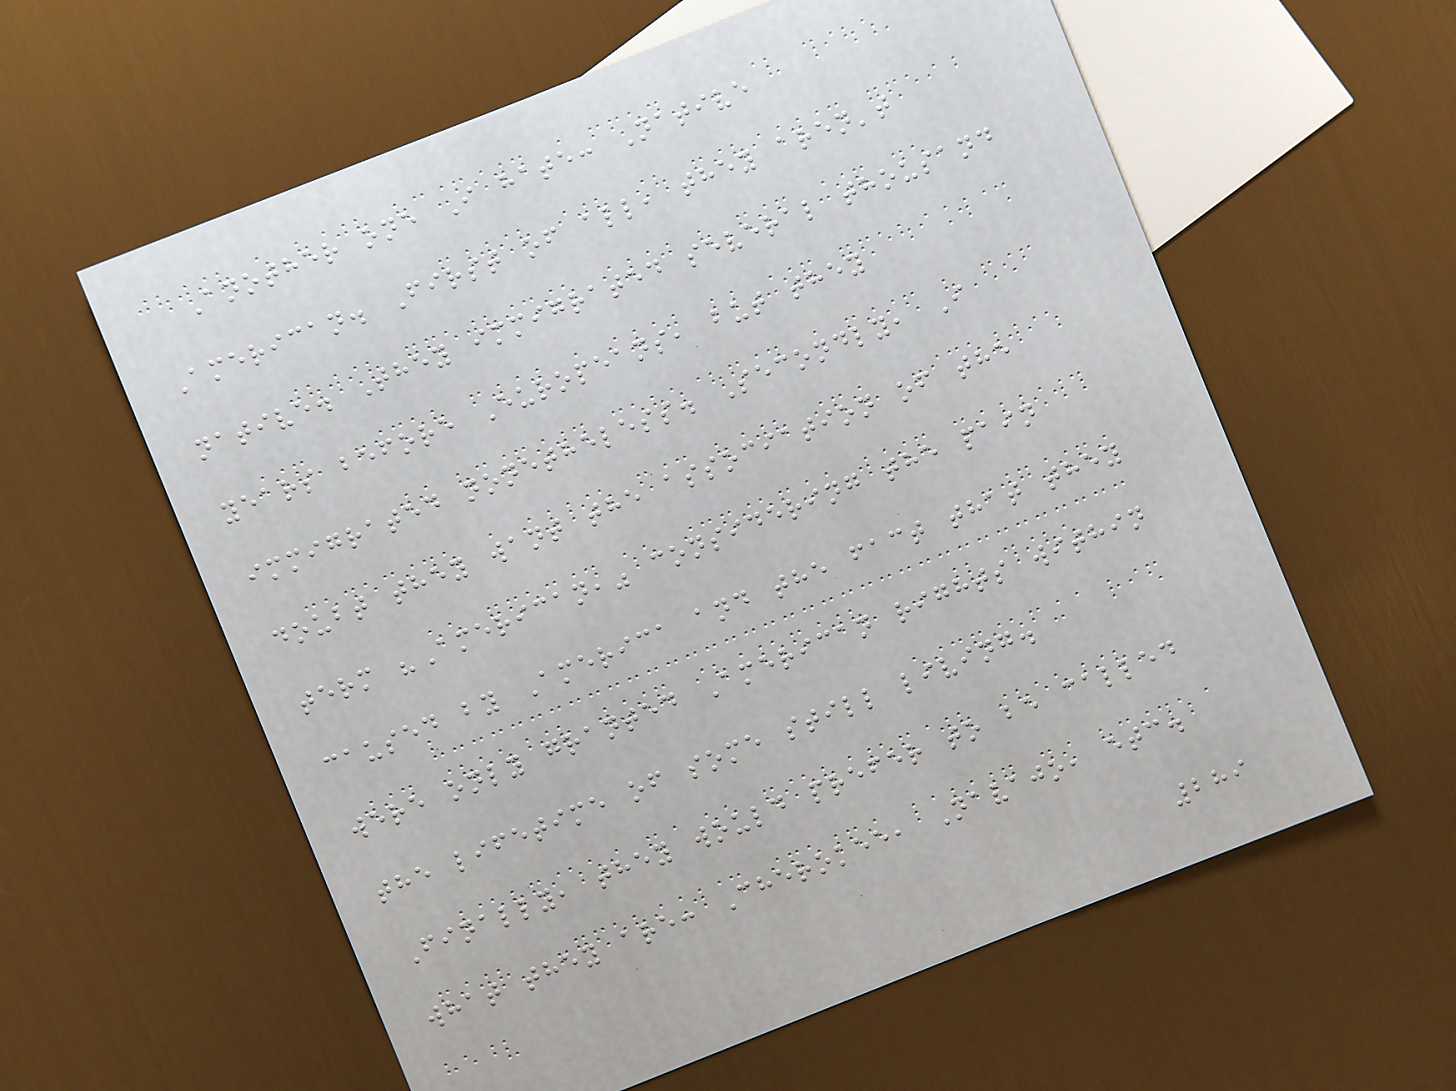Another one I hate: Native
American. First of all, they aren't
native. They immigrated several thousand
years before Europeans, but they
immigrated nonetheless. Secondly, I
doubt they want the association of the
term "American," considering the pain
caused by America and the fact that they
were only granted American rights within
the lifetime of some still living.
Finally, they would prefer to be called
what they are: Cherokee, Navajo, etc.
289
